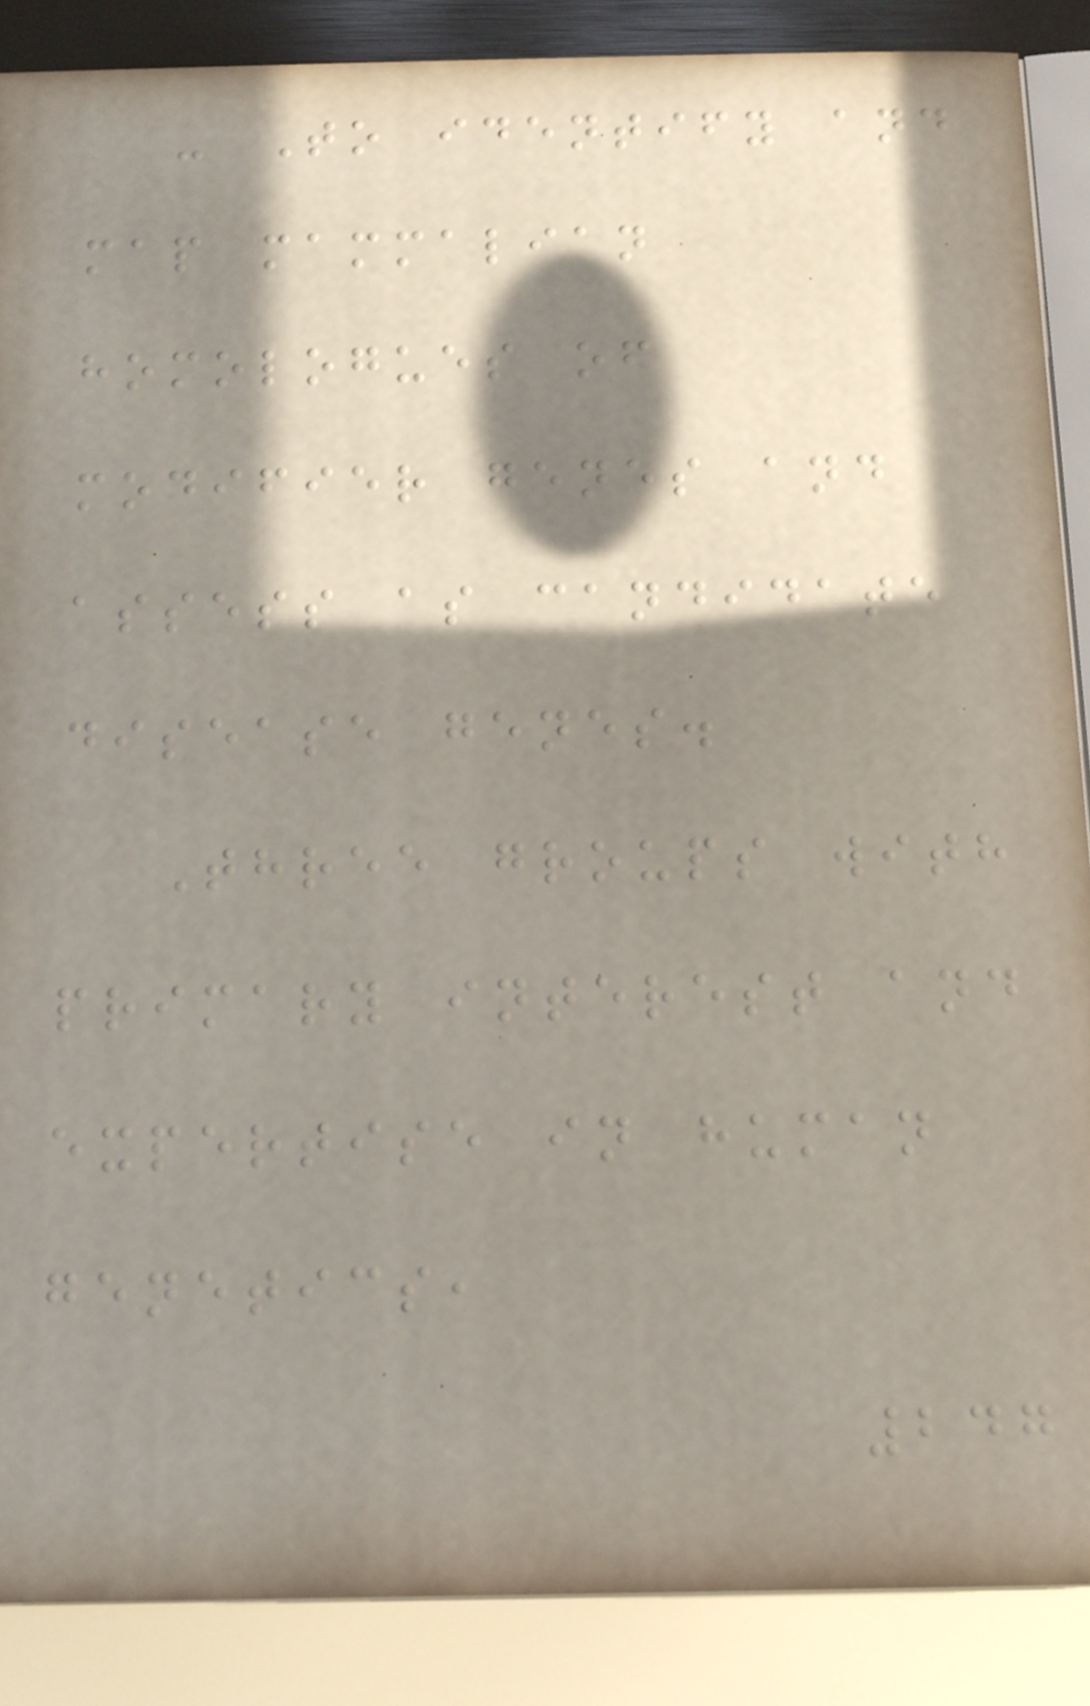- To identify and
map mammalian
homologues of
modifier genes and
assess as candidate
disease genes.
Three groups with
primary interest and
expertise in human
genetics,
247
